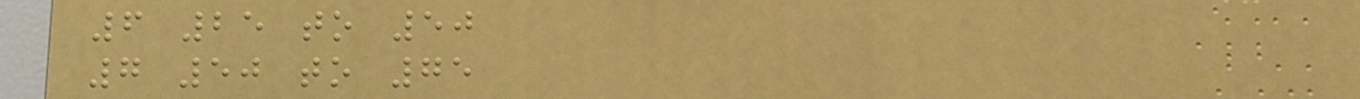6 25 to 50
7 50 to 75
